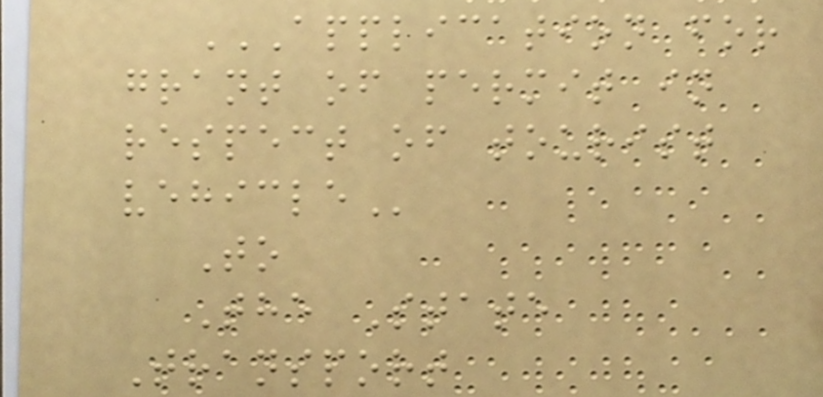APPLICATION FOR
GRANT OF PERMIT IN
RESPECT OF TOURIST
VEHICLE
To
The State
Transport
